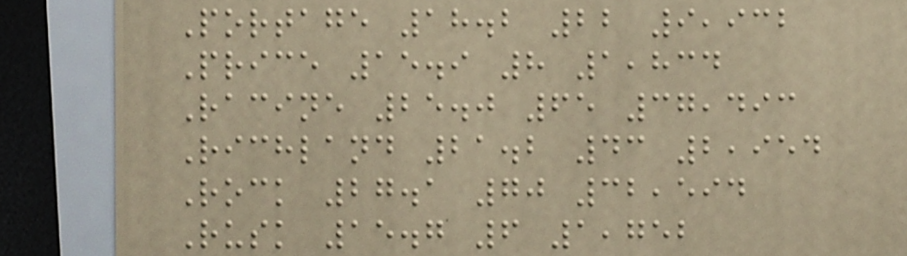Portage 18.2 22 9,932
Price 15.9 8 1,834
Racine 25.0 65 37,493
Richland 21.2 43 2,954
Rock 27.1 70 32,594
Rusk 15.7 6 1,752
